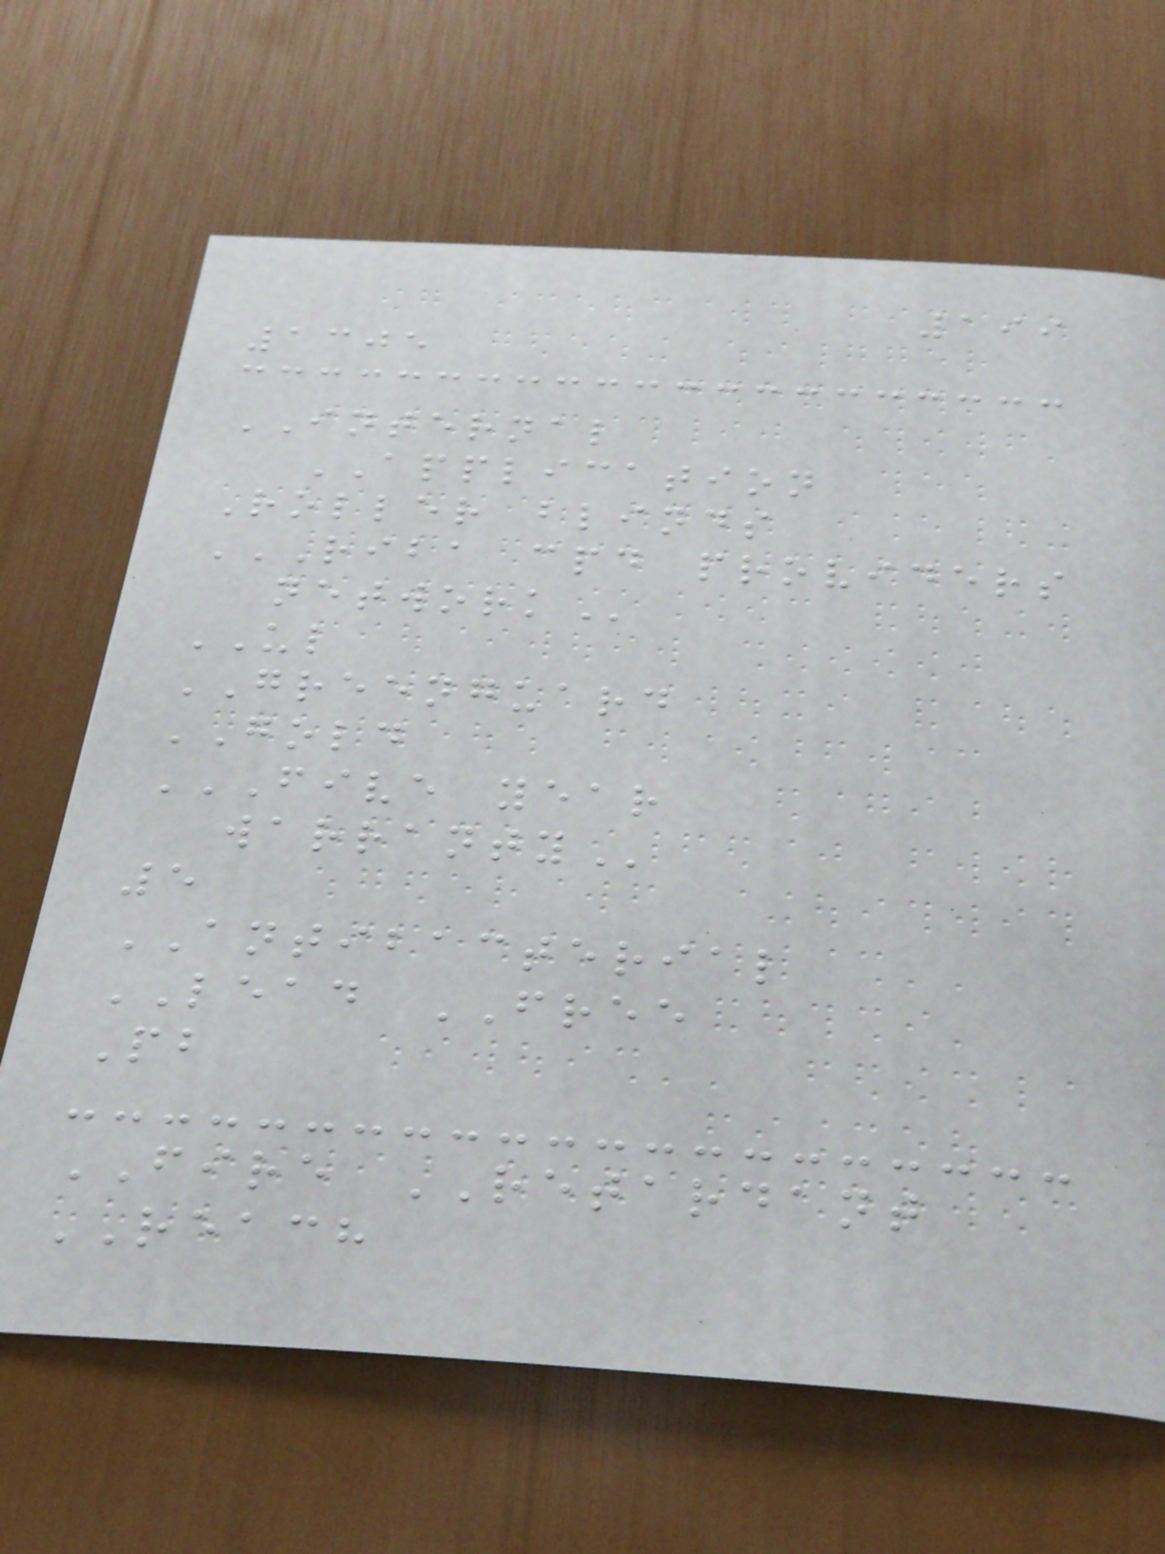199
1305
INTERNAL
APPLICATION
Roller blinds
RIBA CPD PROVIDERS
NETWORK
UL
GREENGUARD
GOLD
FIVE YEAR
WARRANTY
5
ANTIBACTERIAL
LEAD FREE
Pb
FIRE RETARDANT
REACH
